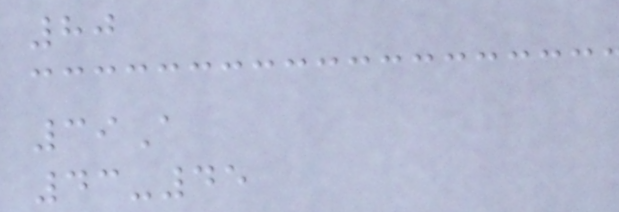80
39A
43-45
